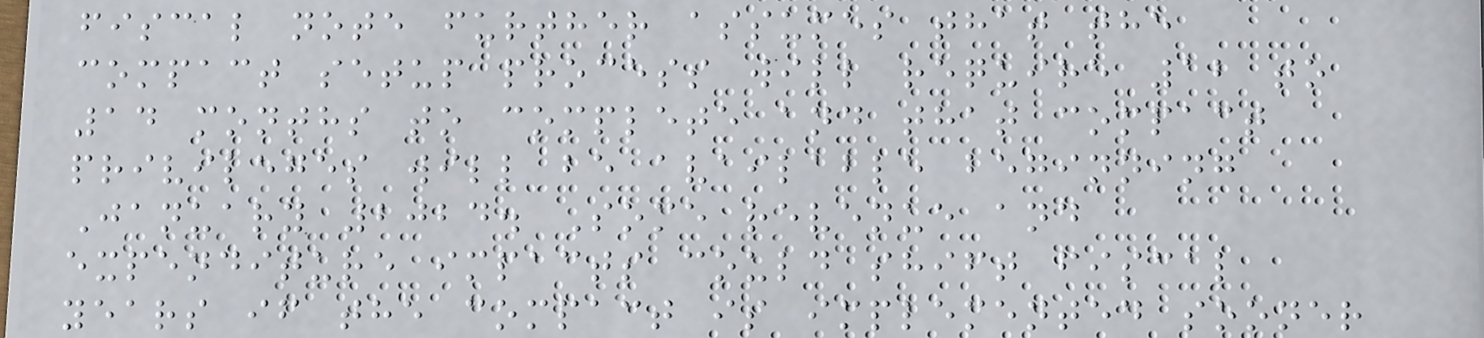fiscal note further assumes that the
compact setup process will require 12 to
14 months to complete and that compact
privileges will be available beginning
January 2024. Some revenue and
expenditure impacts could shift fiscal
years if the compact is implemented sooner
